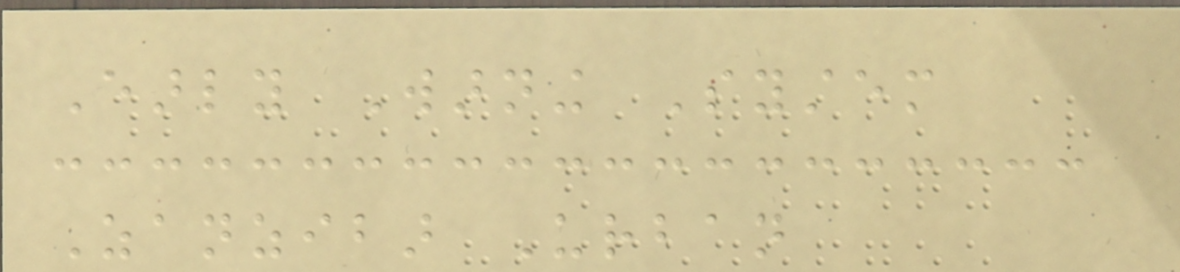Early Warning System
Zanzibar Urban
